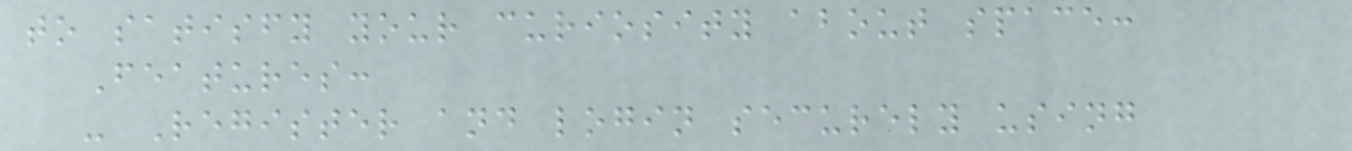to satisfy your curiosity about space:
Features:
- Register and login securely using
